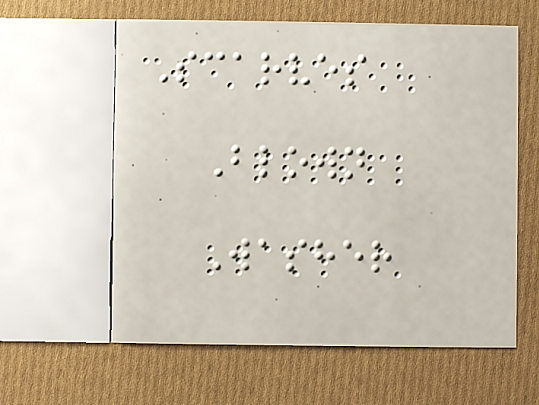Scarves
Blown
Washer
